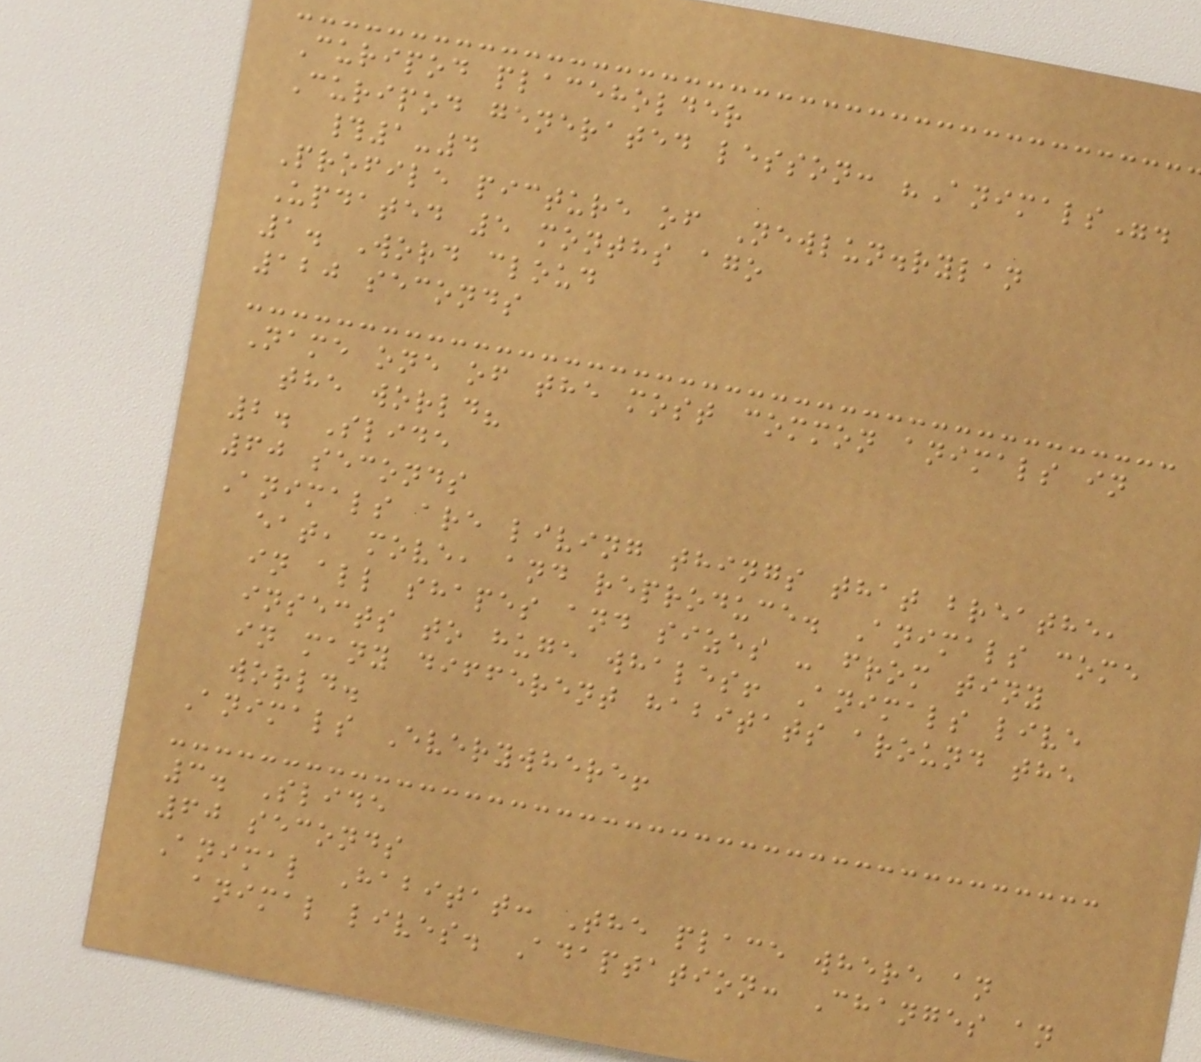Curipod placeholder
Curipod generated lesson: "Animals".
#1-4
Profile picture of Newlun.rylan
Updated 5 months ago
1. Word cloud
120 seconds
Name one of the most common animals in
the world?
2. Slide
60 seconds
Animals are living things that breathe,
eat, move, and reproduce. Animals come
in all shapes and sizes - from tiny
insects to huge whales! Animals live
in many different habitats around the
world.
Animals Everywhere!
3. Slide
60 seconds
Animal Habitat: The place where an
animal lives. Adaptation: Changes an
